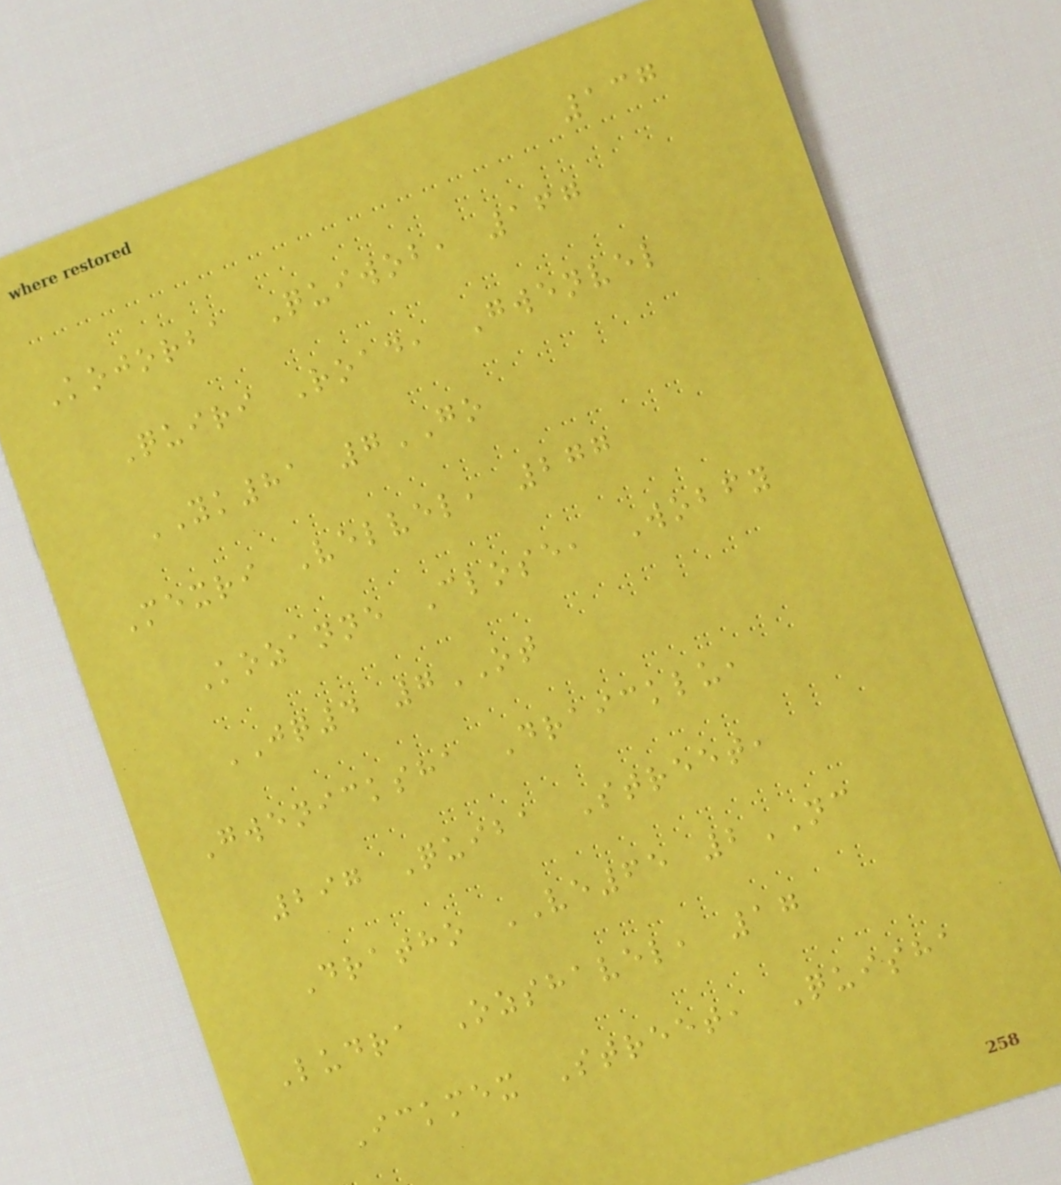137
Kojorba Quiwob, 167
Quiri Road, Gwenvel
YK81 7GO
Mexri Velvel, 277
Kozanne Close, Wobfy
JQ4 7OT
Gwenicksha Draicklu,
297 Quiba Street,
Dratho VE65 2NC
Ludra Ozshavel, 17
Ickmex Street, Quisha
